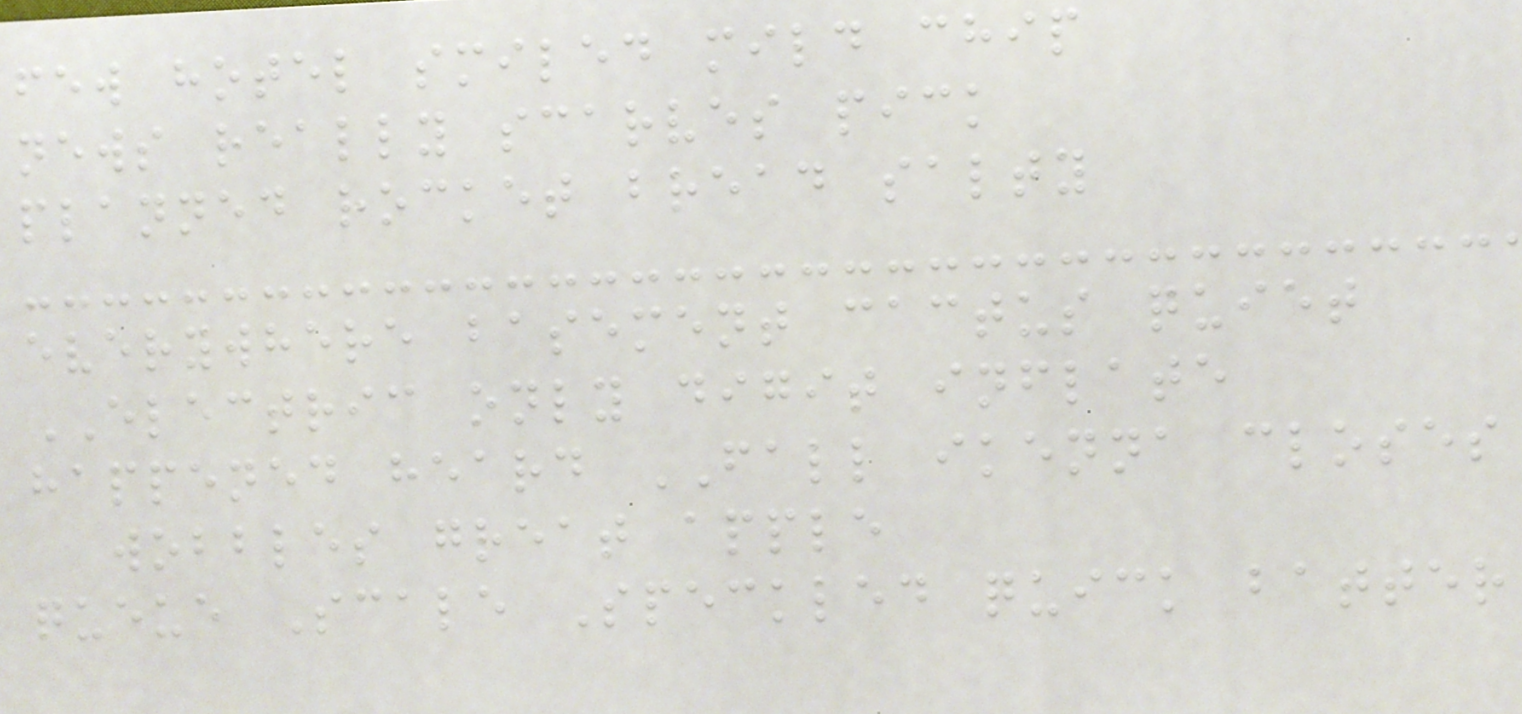few hotel smiled mild chip
news really scarves pick
planned rocket bread salty
everywhere basement cactus quiet
ELECTRIC only digit inflate
happened heard FALL ikenna closes
wobbles great apple
queue Scale Speckled quick batter
